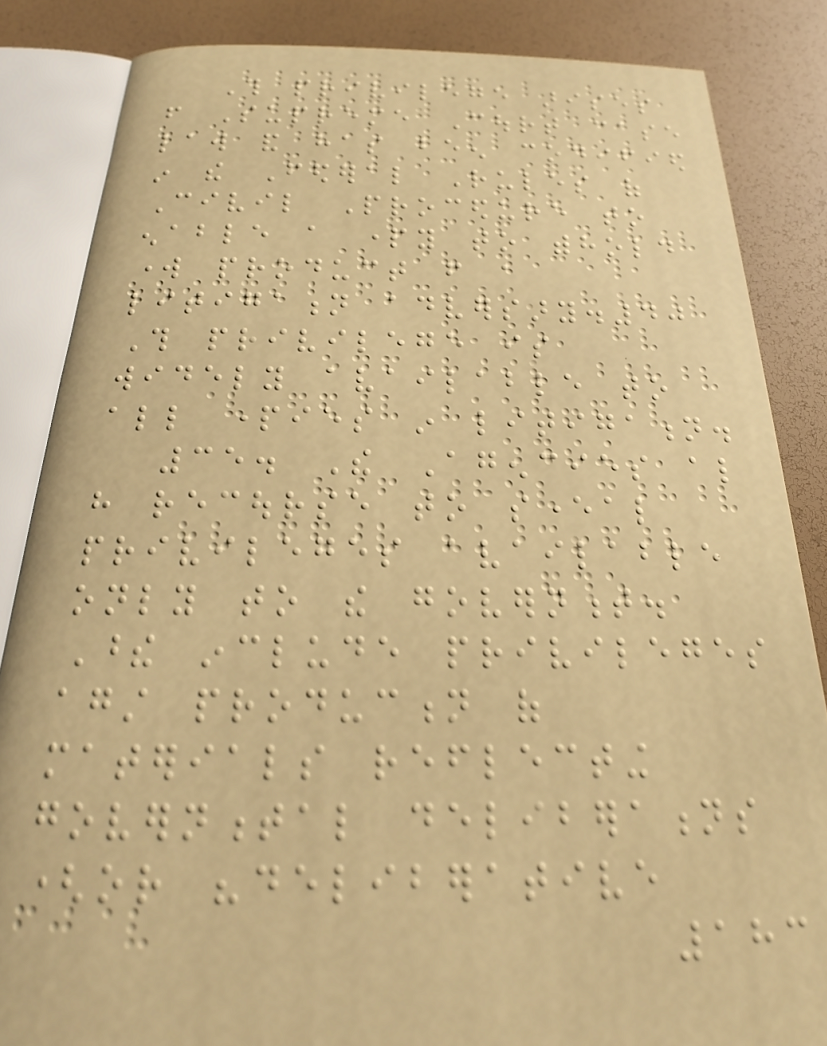This privilege arises
from Supreme Court case
law and has been codified
in the Federal Rules of
Civil Procedure to
enable a party to withhold
work product from a
litigation adversary.40
This privilege is
widely available to
all parties in litigation.
35. The Agencies also
have recourse to several
privileges available
only to the government.
These include privileges
against production of
materials reflecting
governmental deliberations
(or "deliberative
183
